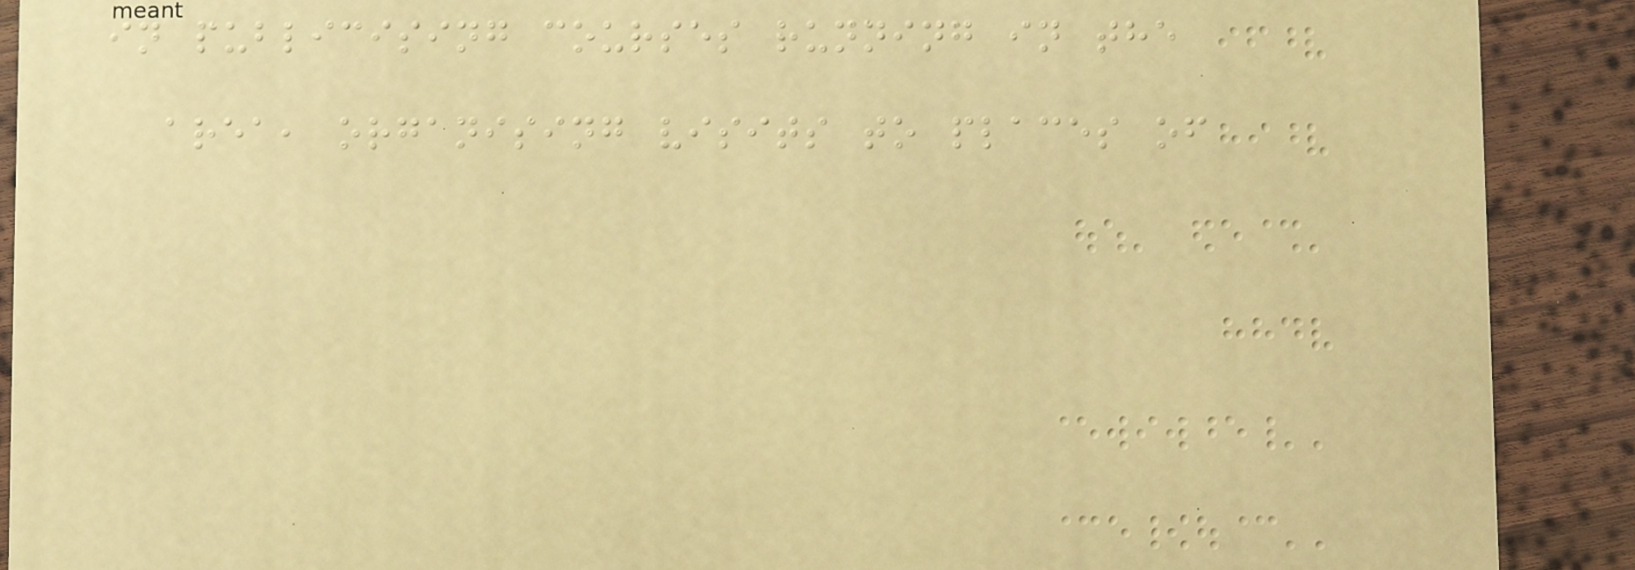in publicising courses running in the
area, organising visits to places of
